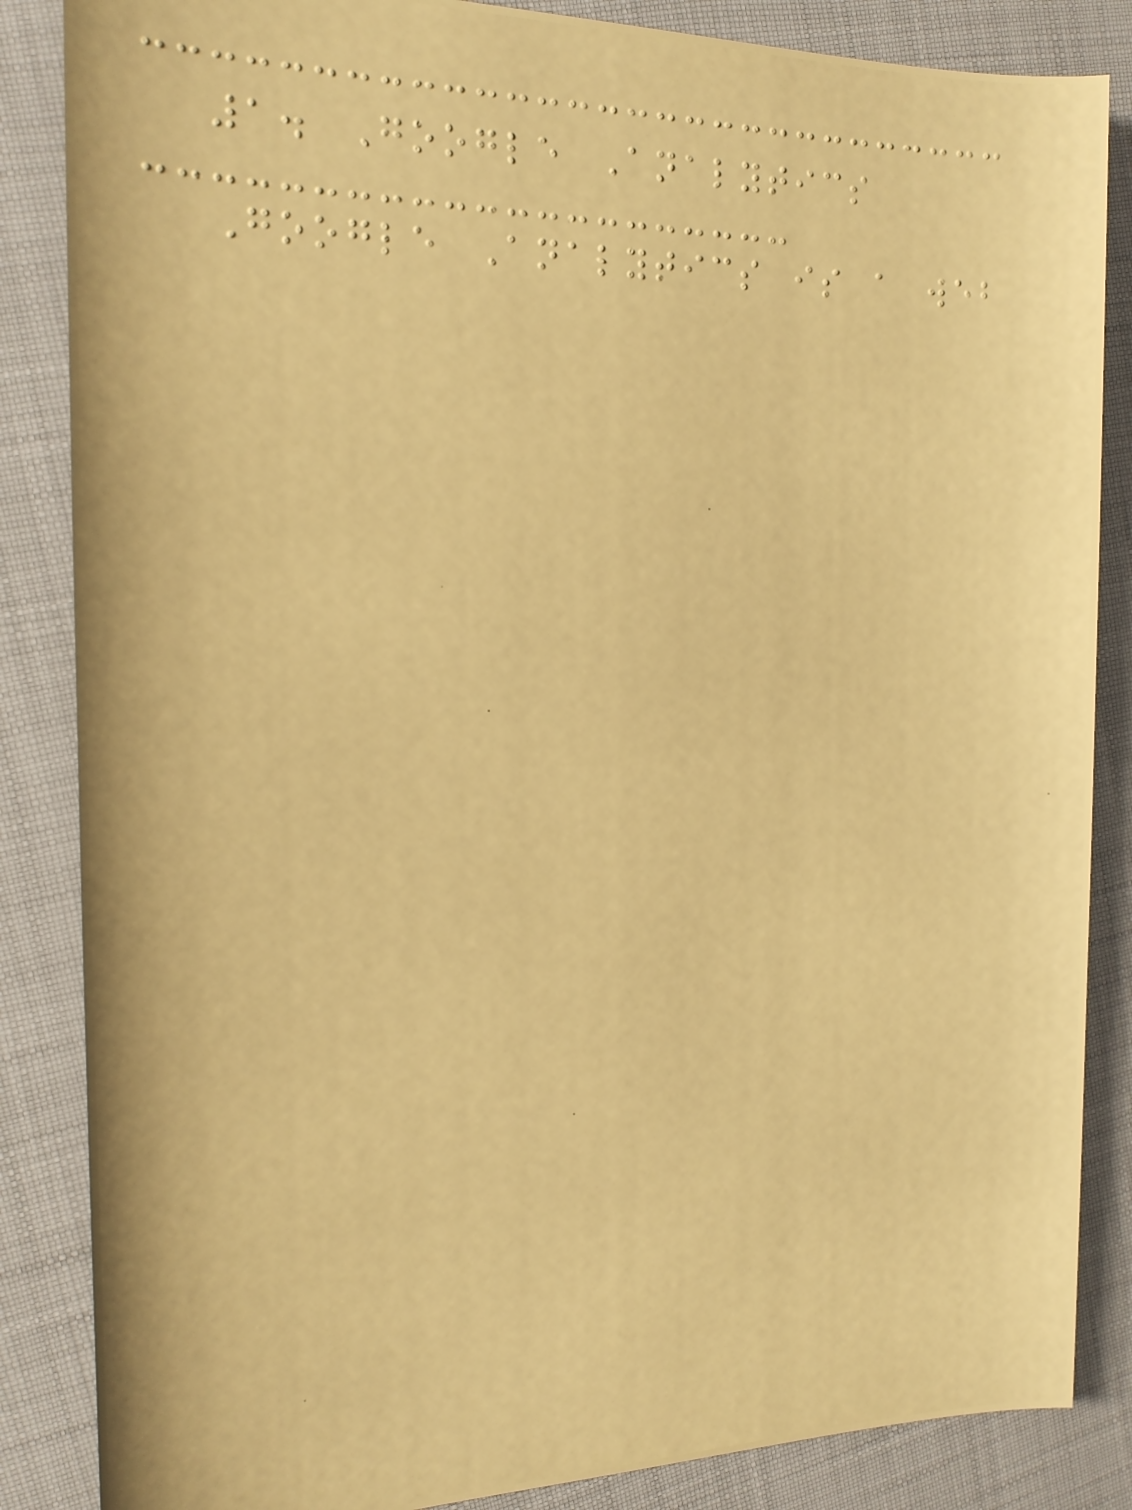1. Google Analytics
Google Analytics is a web
